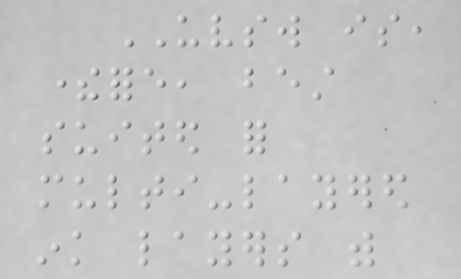UVSW is,
therefore, best
suited for
multi-layered
ink layers with
